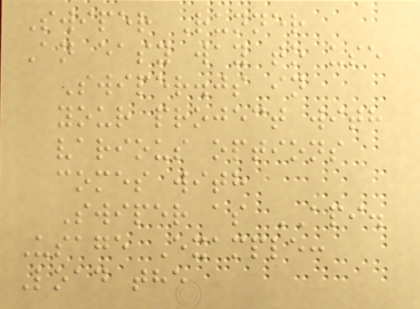Swiper Runner
An easy way to use
Swiper.js in
your project with
various options
comes with
Swiper as API.
Usage Example:
Load the
